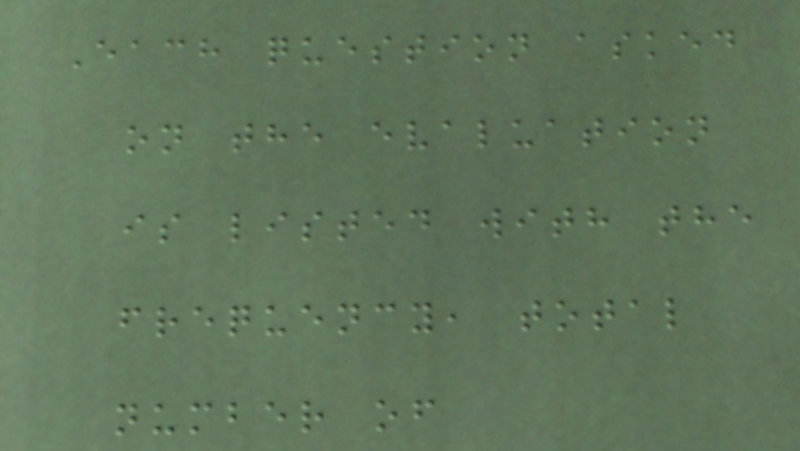Each question asked
on the evaluation
is listed with the
frequency, total
number of
